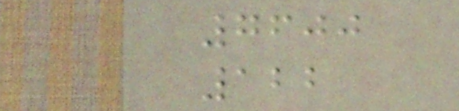7600
122
